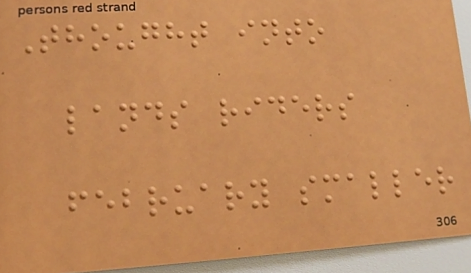Thought into
lands riders
february smaller
